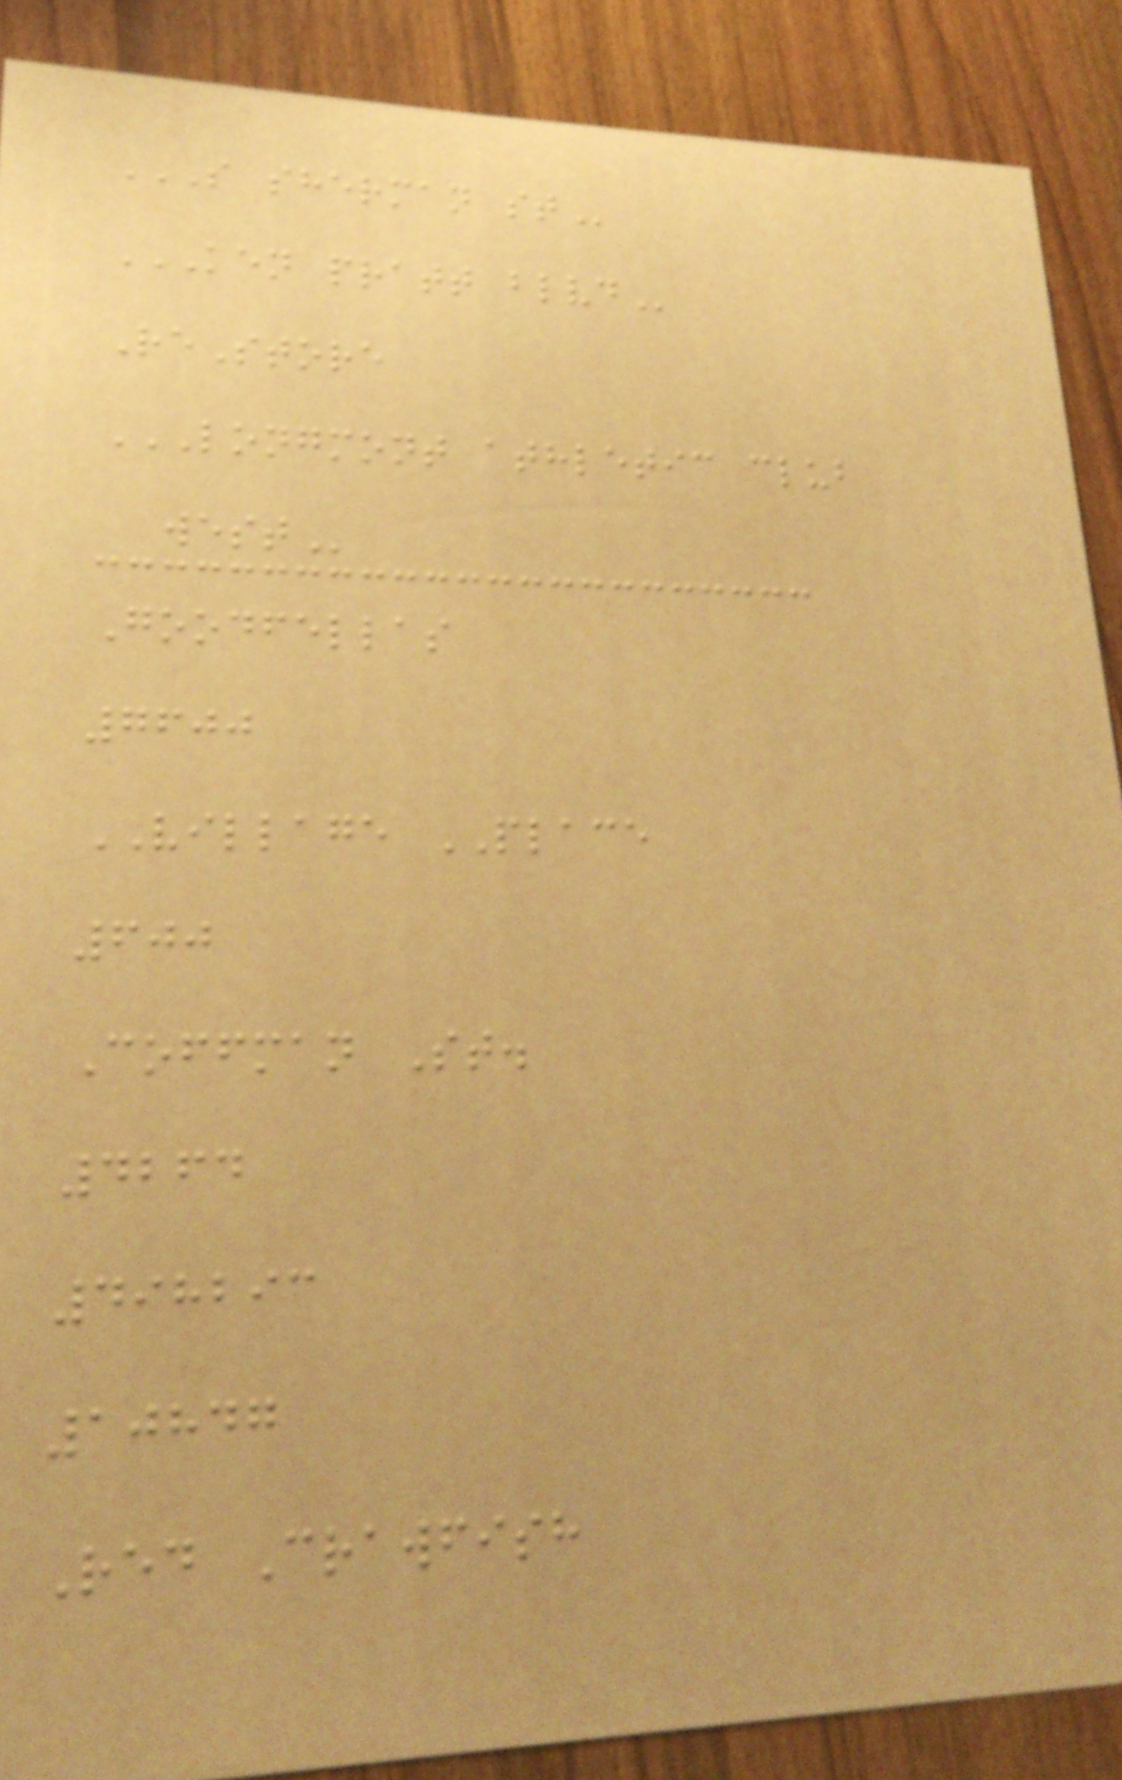S SHERMAN ST
KEN PRATT BLVD
ReStore
LONGMONT ATHLETIC CLUB
WEST
Goodfellas
7600
VILLAGE PLACE
600
Coffman St.
4264
498293
10847
Red Crawfish
